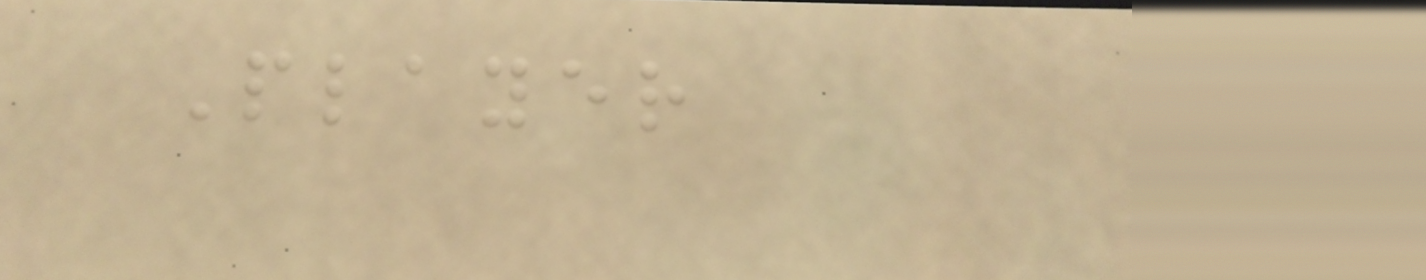Player
